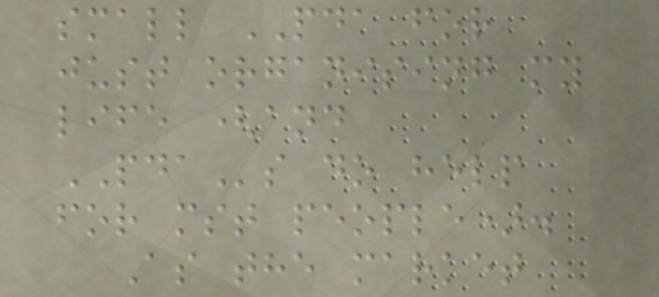small PDA for
just organising my
life (and
PDAs do help
for mst people).
As the market
